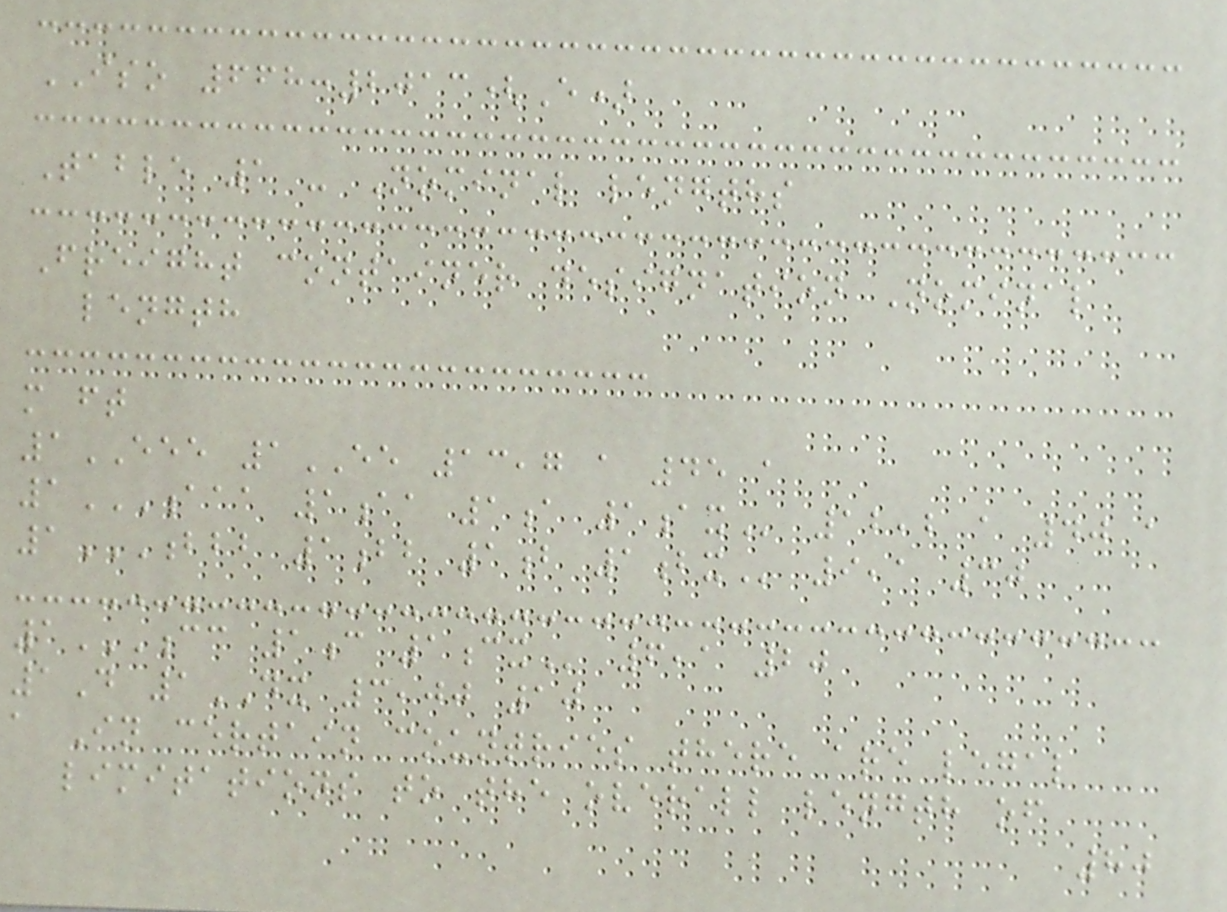ISO 668:2013(E)
Table 1 - Nominal lengths
Freight container designation Nominal
length
m ft
1EEE 1EE 13,7 a 45 a
1AAA 1AA 1A 1AX 12,2 a 40 a
1BBB 1BB 1B 1BX 9,1 30
1CC 1C 1CX 6,1 20
1D 1DX 3,00 10
a In certain countries there are legal
limitations to the overall length of
80
